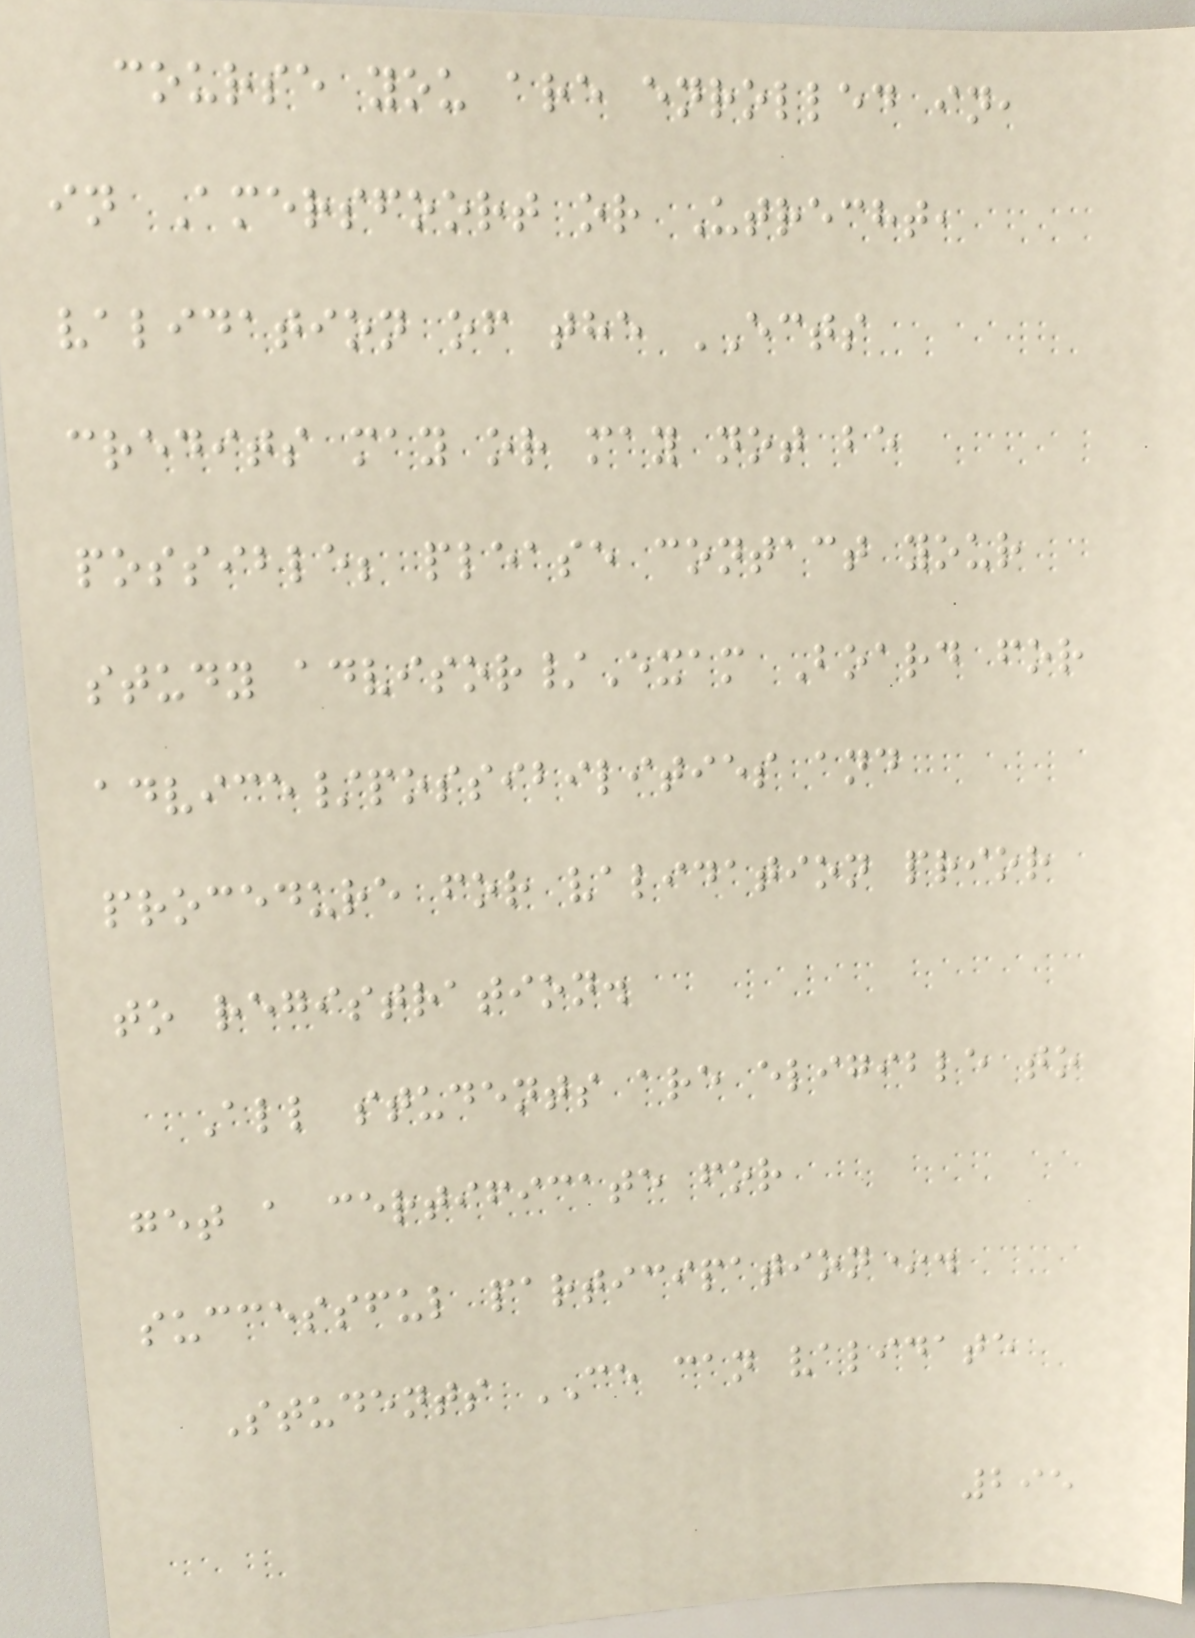course you are enrolled in,
in Amersfoort or Utrecht,
validation of the ECTS
credits may or may not be
possible; please contact your
study advisor/Exam Board for
advice/possibilities and
procedure for validation prior
to registration.
All students are eligible to
get a certificate for
successful participation*.
Students CE can validate
295
